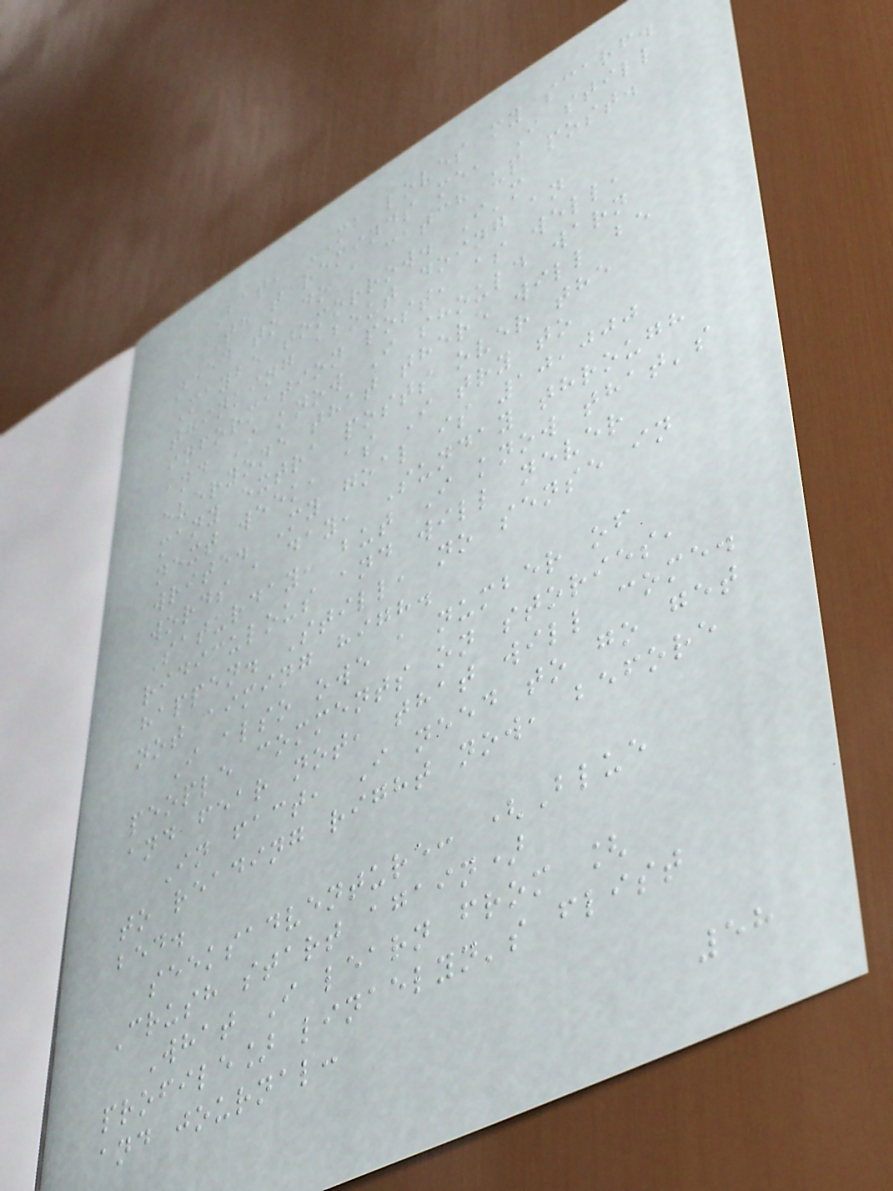Bat, MB loves my scarf.
That reminds me, I still
need to do a catch up post.
Maybe tomorrow. I'm
thinking about doing an
information post, as well,
and I know I should warn
everyone that there will be
many extra posts over the
next week, as I try to
write. My goal is 10,000
words a day, Sunday through
Saturday, but I know that's
ridiculous and will never
happen. Still, no sense in
not aiming high.
I also owe a number of
people comments on stories,
and fear not, that will come.
In fact, I need to go get
to reading right now, before
bed.
seeksadventure: (Blue
Crush start again)
What I learn from [
profile] linaelyn's flist
and journal:
58
